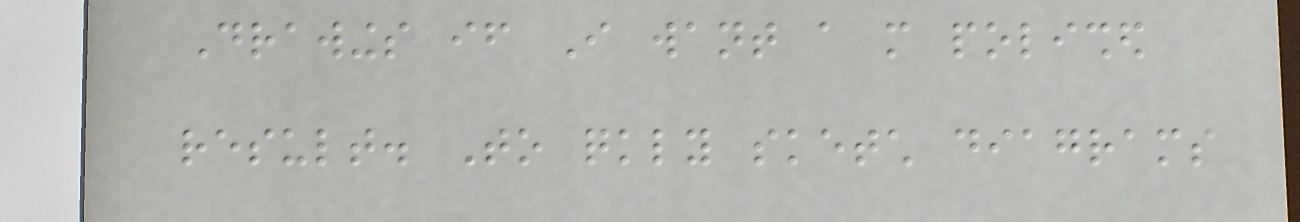Drawings if I want a more polished
result. To quickly sketch diagrams
